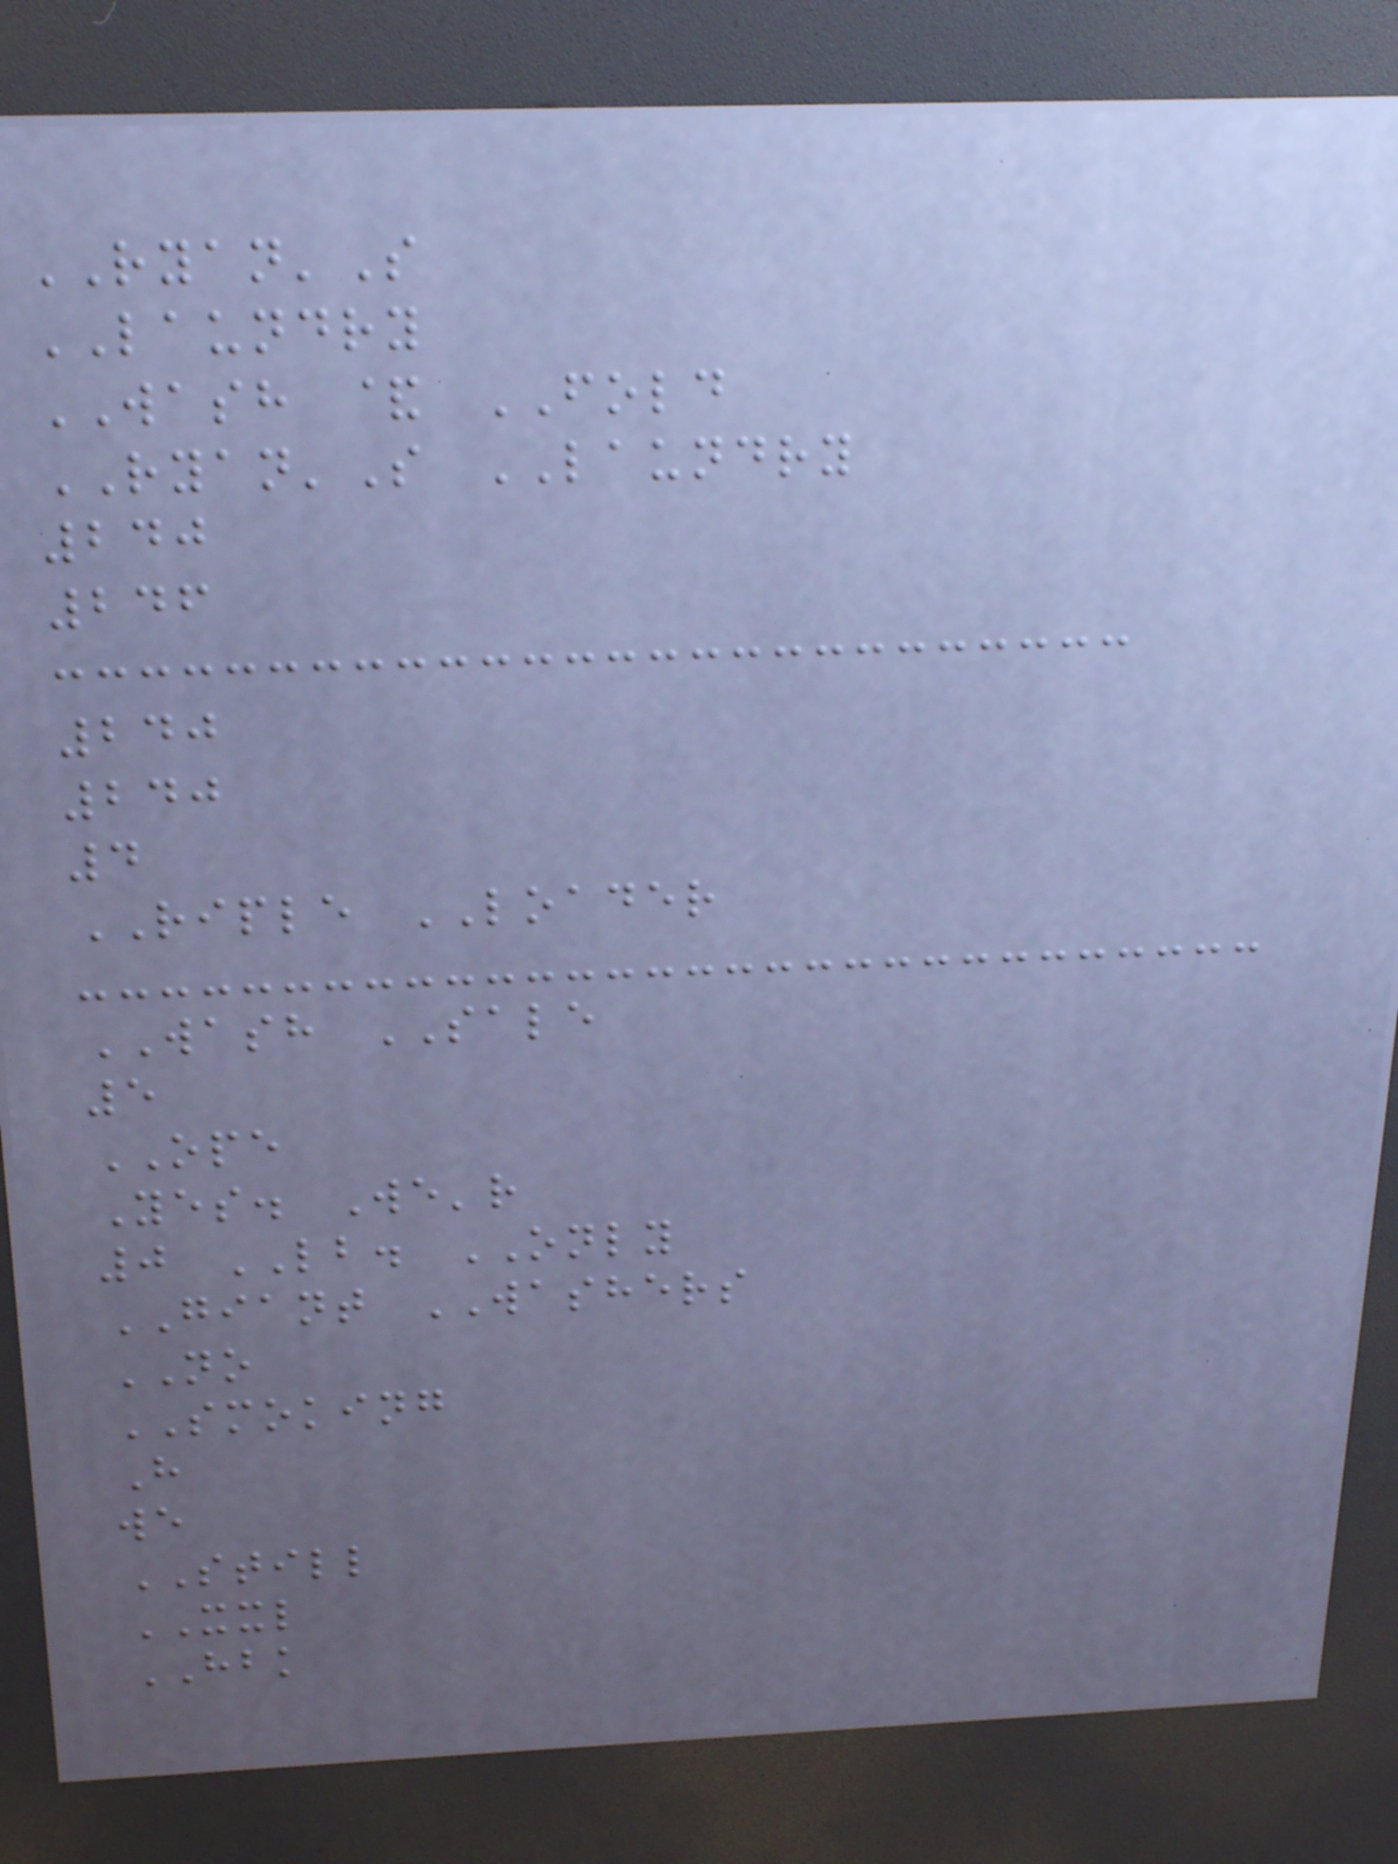RYAN'S
LAUNDRY
WASH & FOLD
RYAN'S LAUNDRY
240
246
240
240
4
RIPLE LOADER
WASH SALE
5
OPE
Yes. We'r
0 LB. ONLY
GIANT WASHERS
NO
SMOKING
H
we
STILL
XXL
HBK
